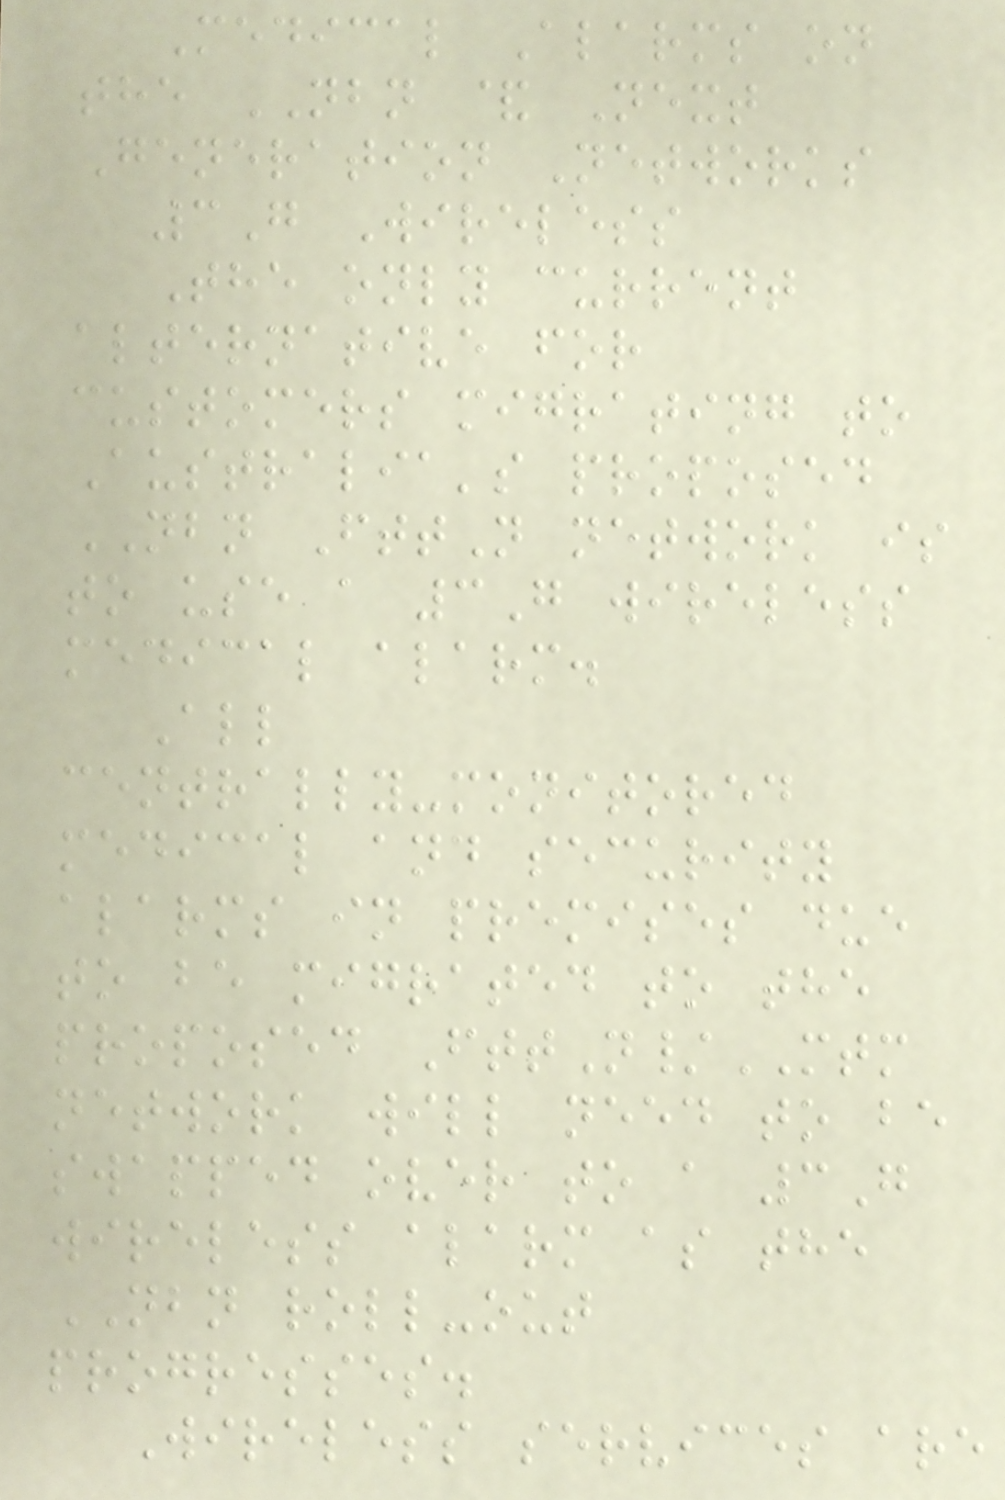Medical Alarms on
the NBN & Next
Generation Networks
3G Wireless
The only current
alternative for
customers migrating to
Australia's proposed
NBN FttN network is
to use a 3G wireless
medical alarm.
All
centrally-monitored
medical and security
alarms in premises due
to be migrated to the
proposed FttN/MTM
network will need to be
swapped over to a 3G
wireless alarm as the
NBN roll-out
progresses.
Wireless services are
